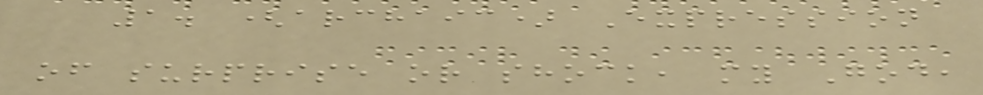1. (archaic) Expression
of surprise or shock, my God,
